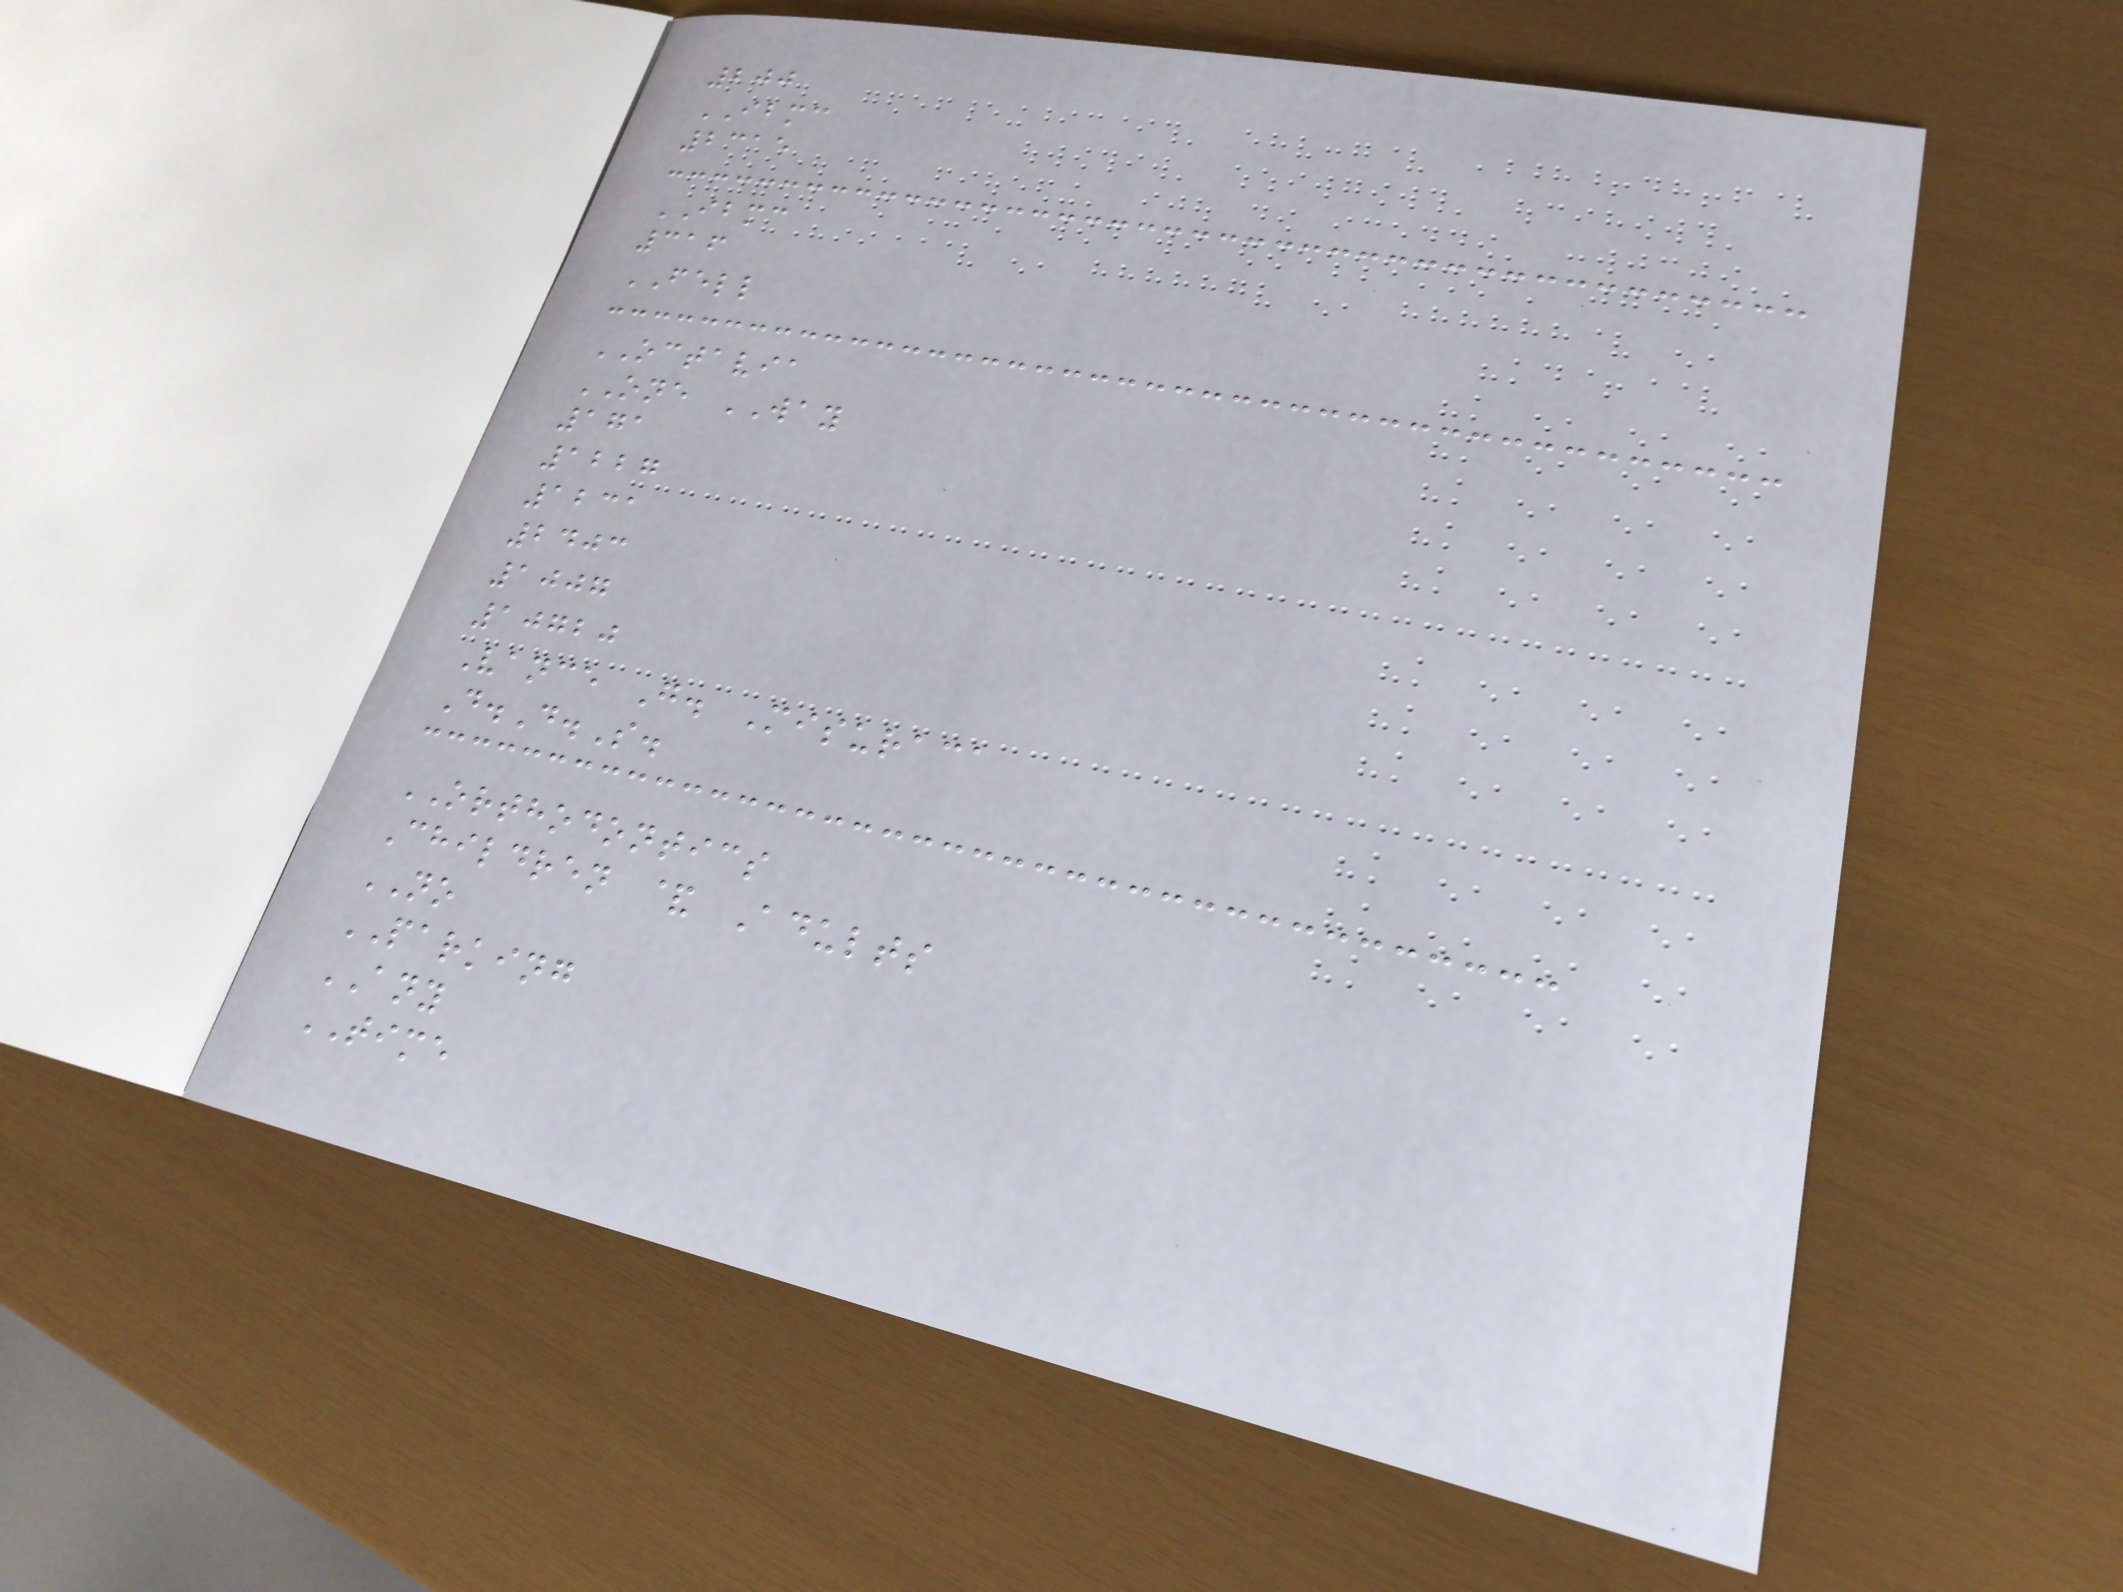200
IBMC
2315
IBMC
316
FELL
OCTAVIA
ONE WAY
171
1227
1231
2403
1007
10720
Vance G. Misuraca
D.D.S.
ORTHODONTICS
Children & Adults
NO
PARKING
ANY
TIME
